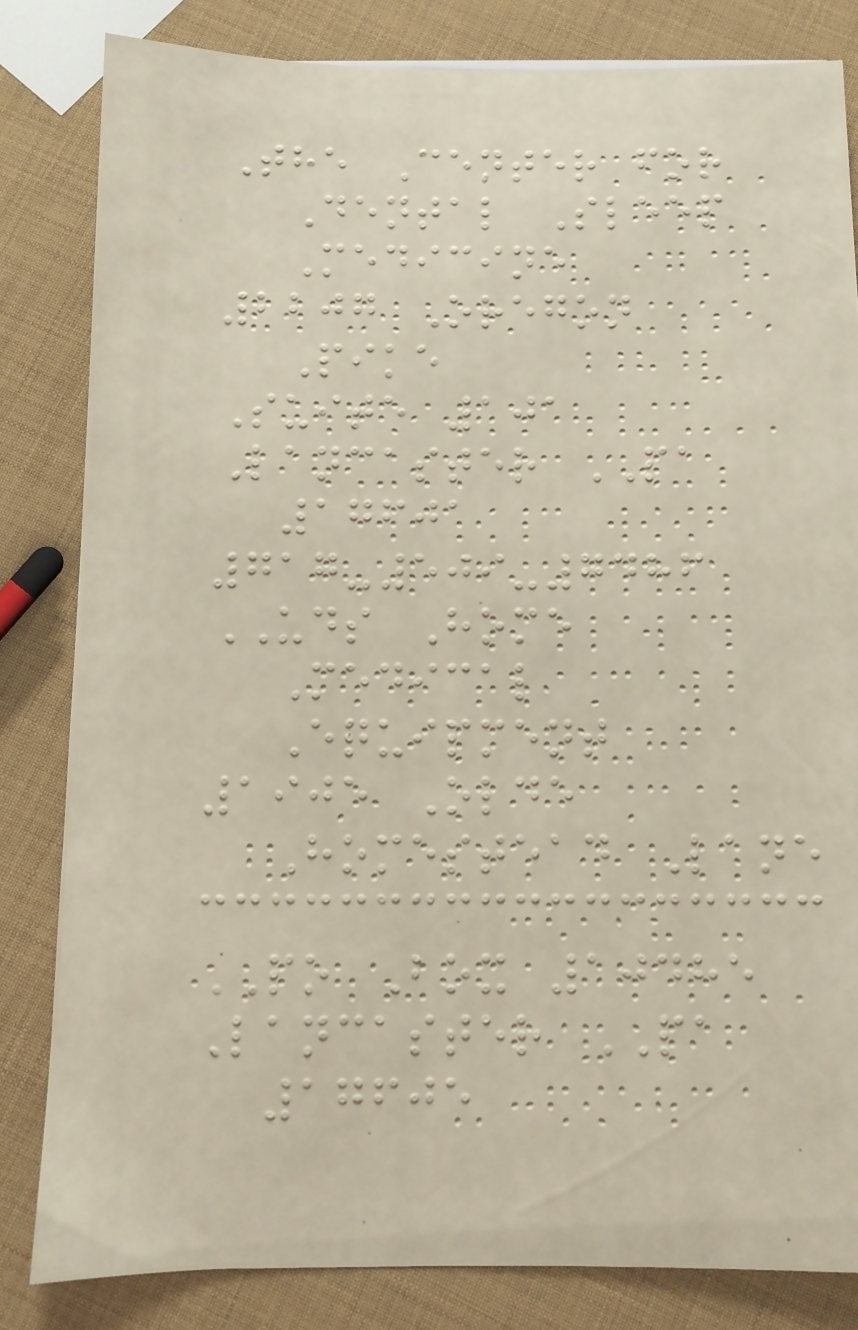The Center for
Dental Sleep
Medicine
2207 Oregon
Pike
Suite 101
Lancaster PA
17601
717-509-7486
UDS Home
Medical
Equipment
1905 Olde
Homestead Lane
PO Box 10485
Lancaster PA
17605
